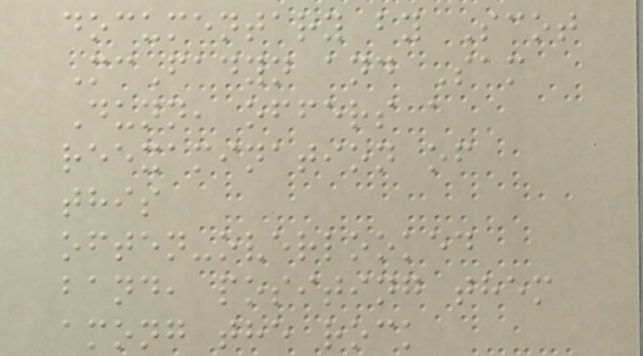documentary by Scot
McFadyn and Sam
Dunn, offers a
reexamination of
this
often-overlooked
band, positing them
among the rock
